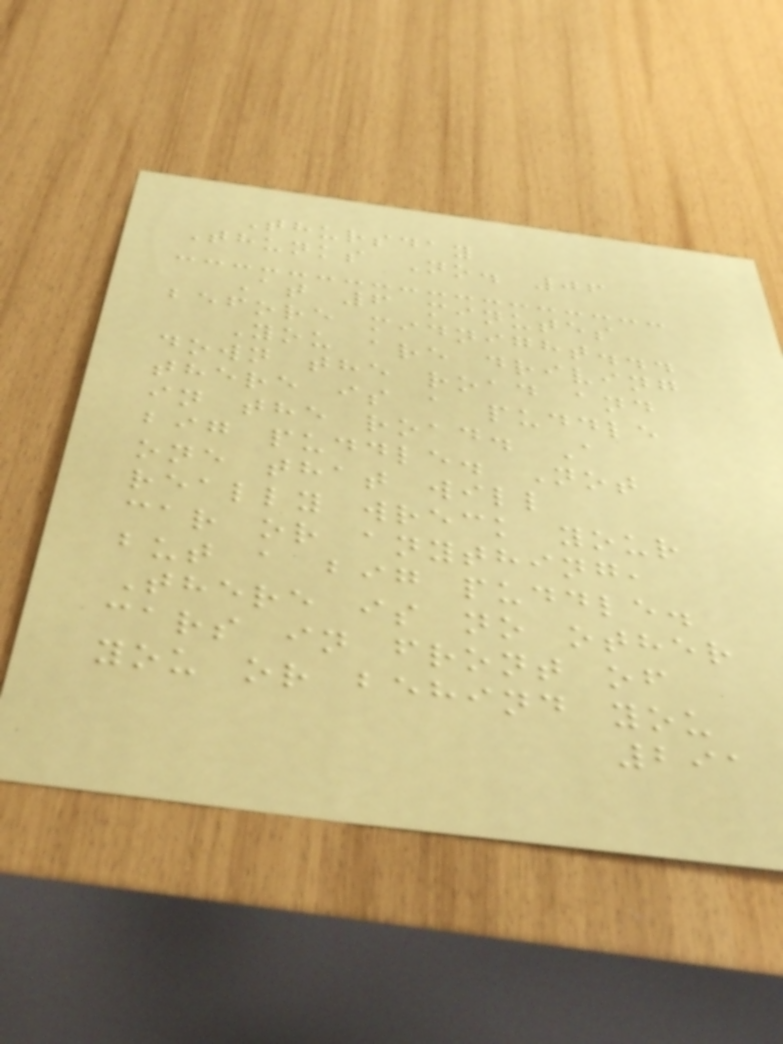Thursday
Thunks No. 06
At 6 minutes
before midnight...
You are driving
down the road and
there is a puddle
in the road. A
big puddle. Not
one that will
really wreck your
car or anything,
but a big puddle.
There is no other
cars in front of
you or behind you
291
